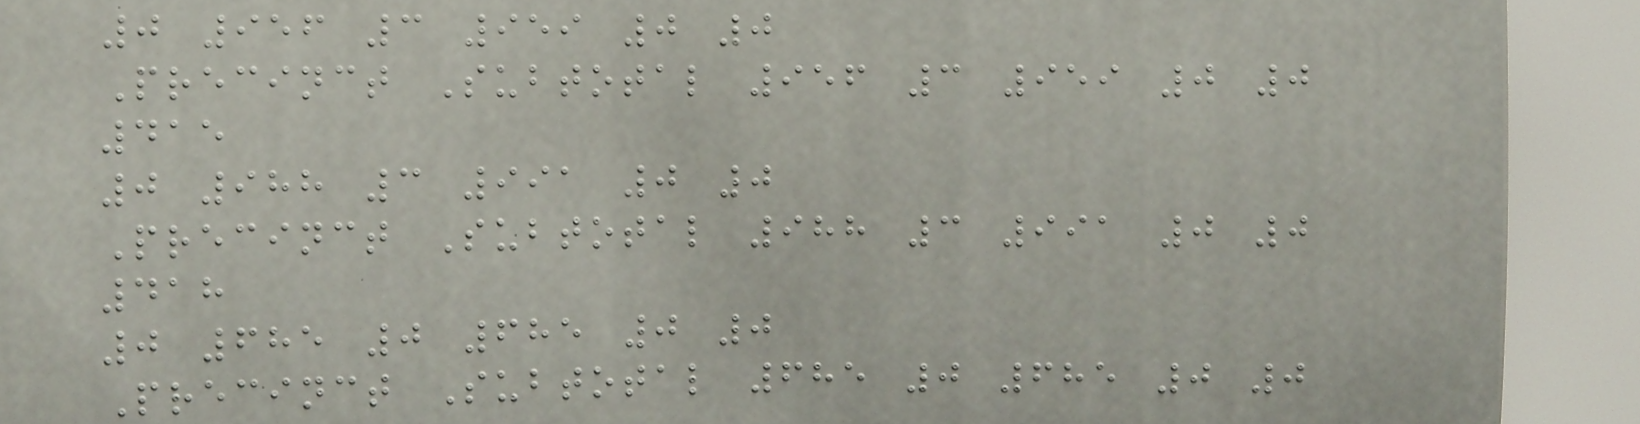0 956 3 959 0 0
Precinct Subtotal 956 3 959 0 0
415
0 988 3 991 0 0
Precinct Subtotal 988 3 991 0 0
418
0 685 0 685 0 0
Precinct Subtotal 685 0 685 0 0
